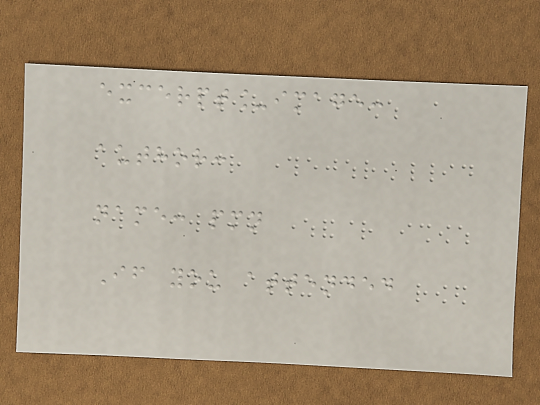excerpt_image:
author:
name: pmn
If you attended
